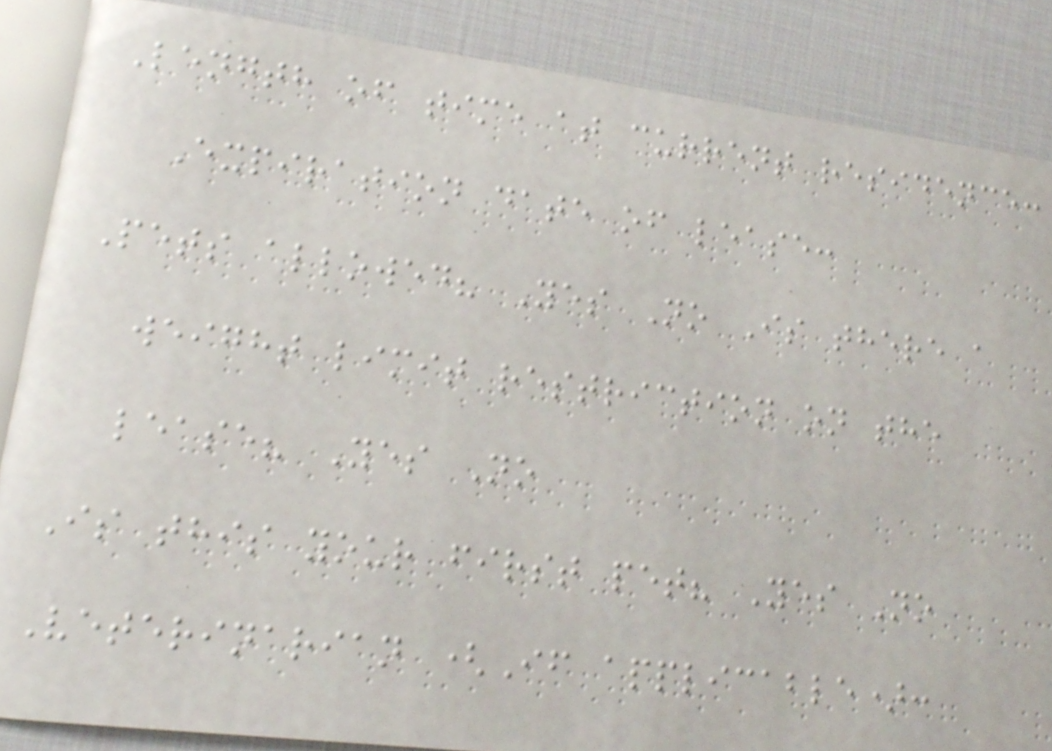Length of time at current residence:
Expiration date of lease:
Pets allowed? Yes No Is there a
weight limit restriction on the
lease? Yes No
Is this your first pet? Yes No
Veterinarian (If applicable):
